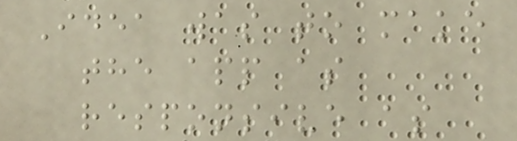Idea was to make
the app as
responsive as
